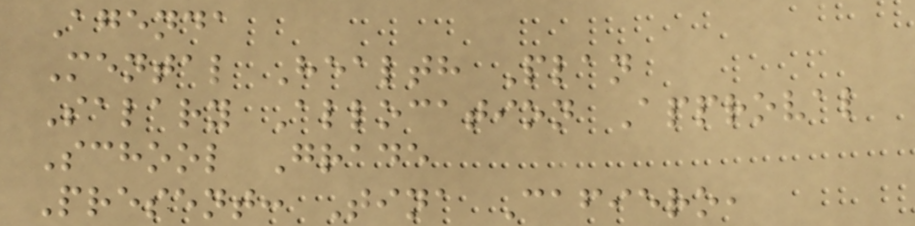Agenda
Mental Health Plan
Salary Allocation Approval
School Grade
Present: Tina Cafiero,
